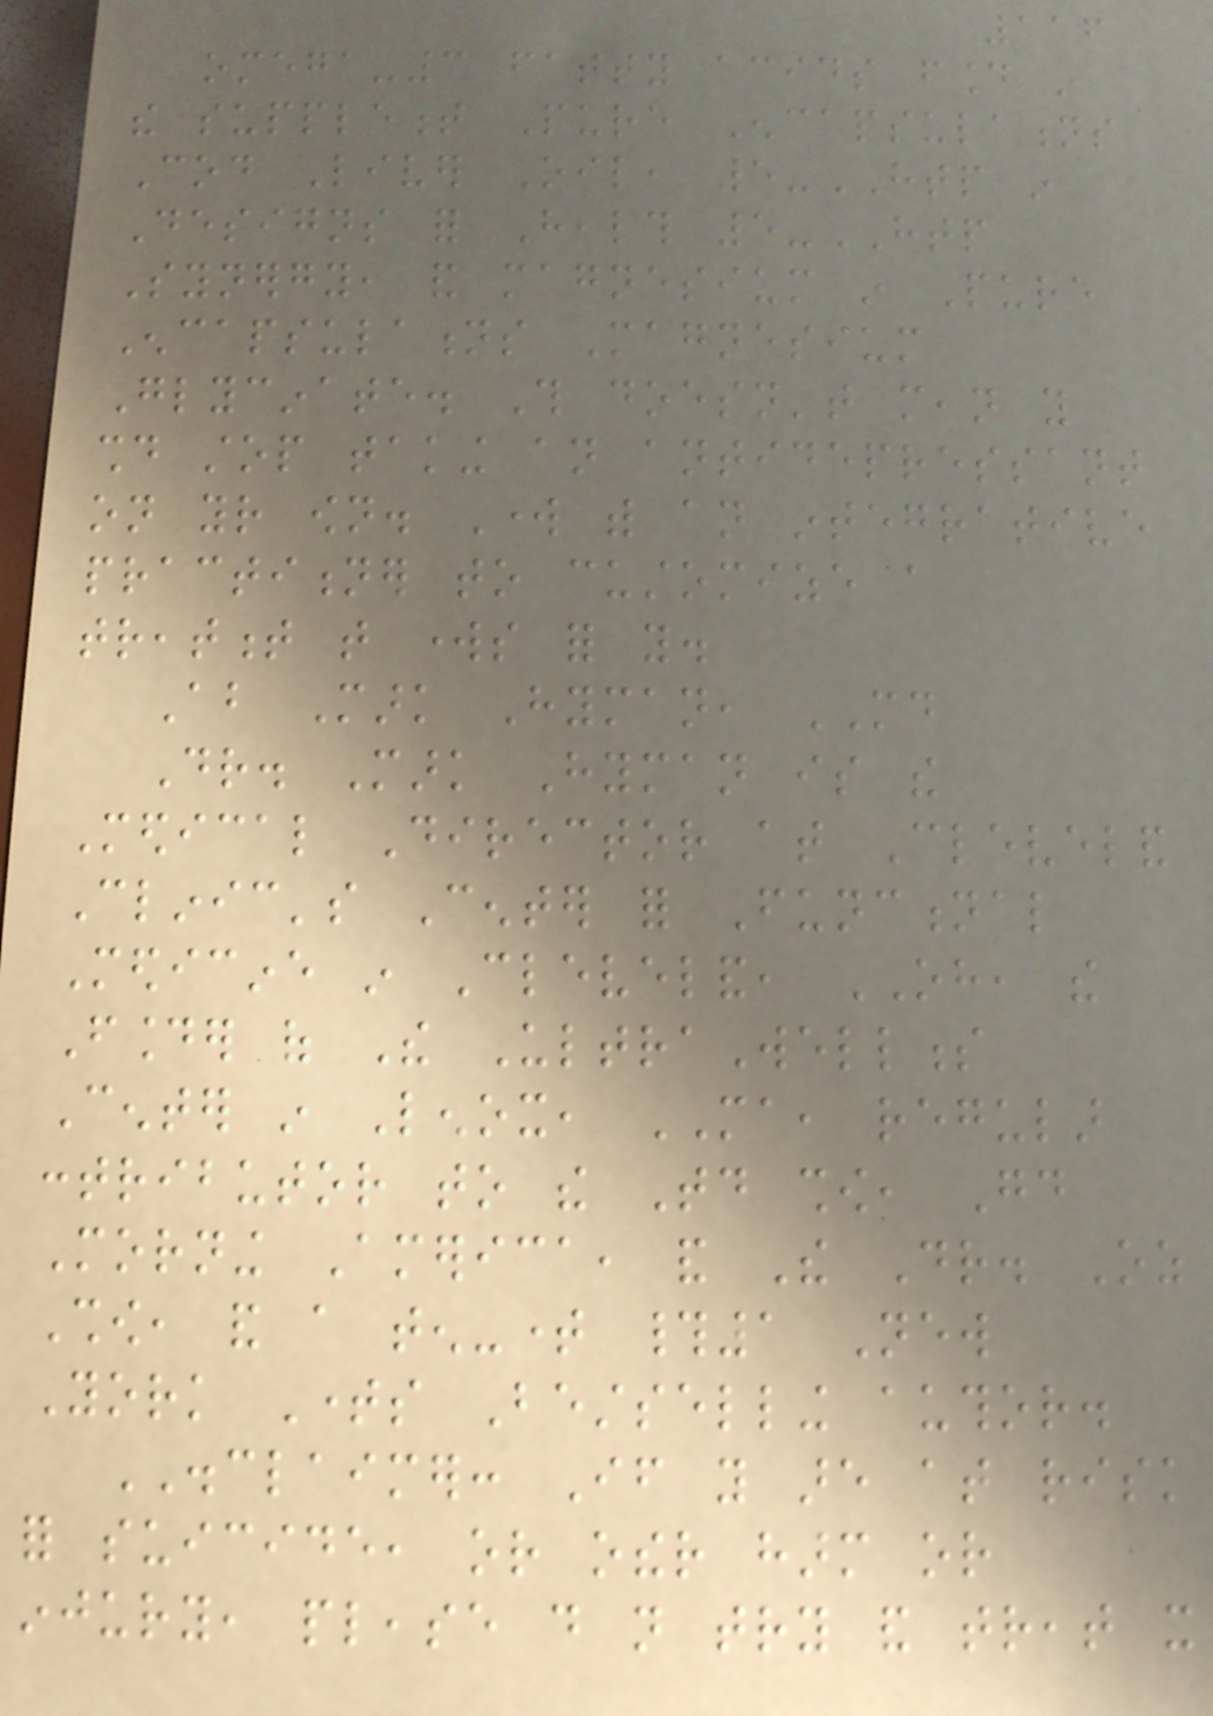116
omega-3 fatty acids found in
the supplement Pure Encapsulations
Cod Liver Oil, 5-HTP in
Designs for Health 5-HTP
Synergy, and magnesium in Pure
Encapsulations Magnesium
Glycinate. This doesn't mean you
should stop taking an antidepressant
on your own. Work with an integrative
practitioner to customize a
treatment that works for you.
About Mark Hyman, MD
Dr. Mark Hyman is the
Medical Director at Cleveland
Clinic's Center for Functional
Medicine in Cleveland, OH, the
Founder of The UltraWellness
Center in Lenox, MA, regular
contributor to the Today show, Good
Morning America, and The Dr. Oz
Show, and a ten-time #1 New
York Times Bestselling author.
DISCLAIMER: If you are at risk
for suicide, or other harm or
injury, please do not try and treat it
